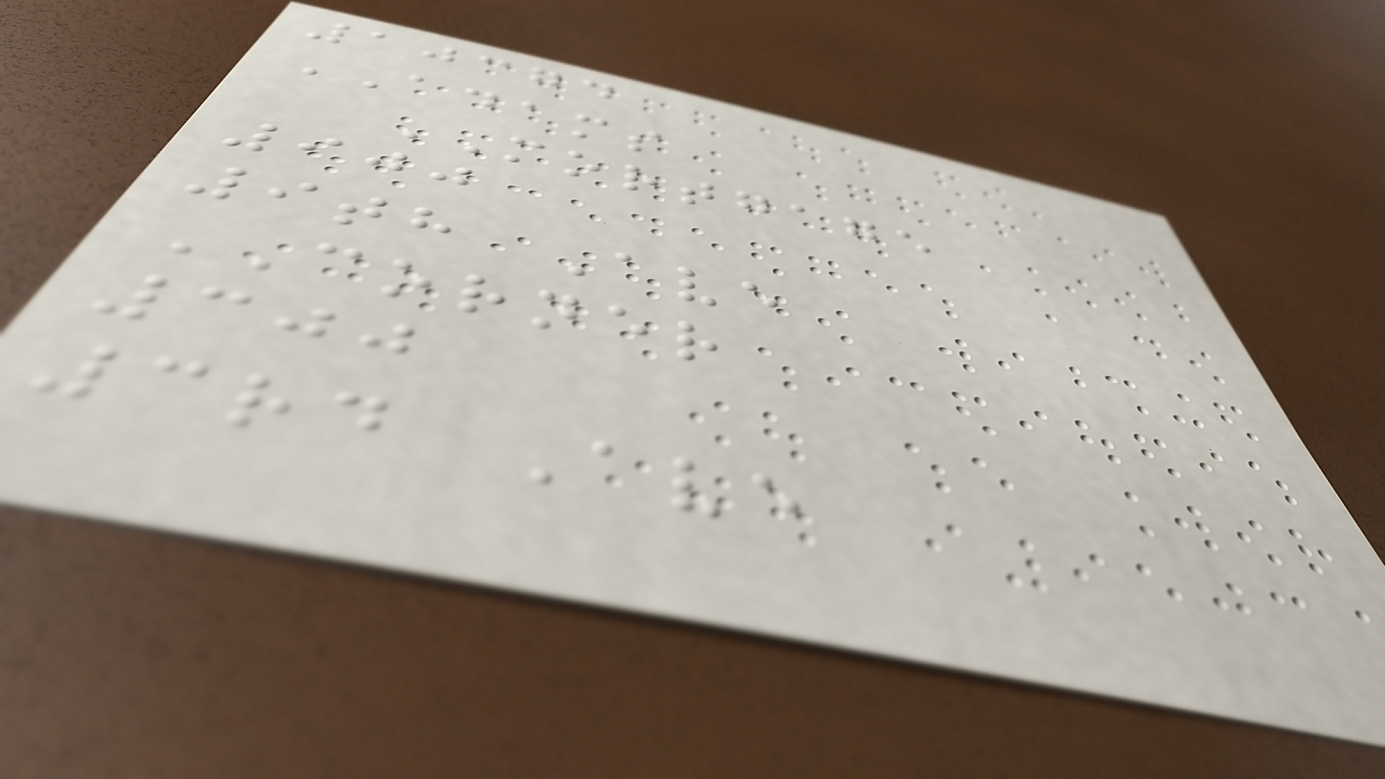10374
ADAMS
MORTGAGE
900
9th Ave
CORNER
300
3rd Ave
